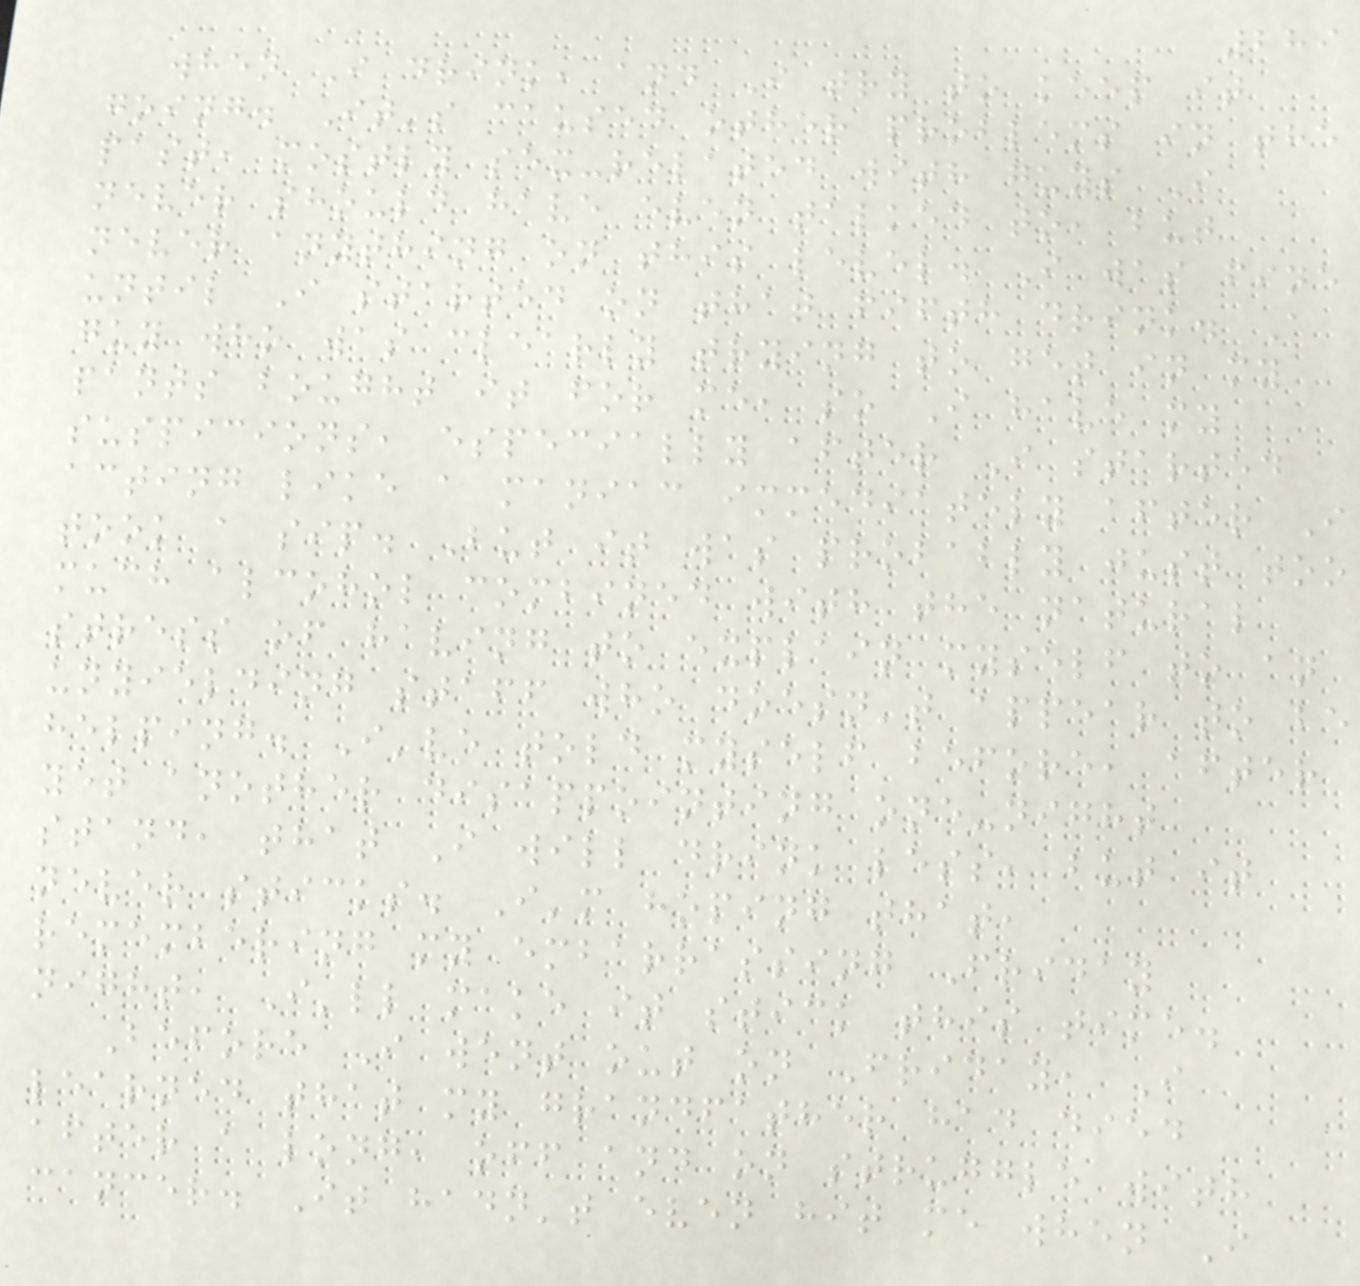289
when I drink, and I try to keep it
going. It's caused other problems in the
past, mostly sex-related with guys I
never should have even talked to, but
never anything on this level. I was fine
until I started on that fifth drink. A
guy who was clearly trying to get in my
pants bought it for me, so I have my
suspicions, especially after I started
acting like a maniac immediately after I
took a sip. But it was probably just too
much alcohol combined with the natural
stress of having to explain myself to an
unyielding staff who doesn't appear to be
helping. I've told myself before, after
yet another disappointing one-night
stand, that I will drink less, but it
never sticks. I'm hoping that,
remembering my embarrassing Friday
night, I'll make it stick this time.
Before I went out on Friday, I
learned that my grandfather had died
after a long, off and on struggle with
cancer. It hadn't even hit me when I
